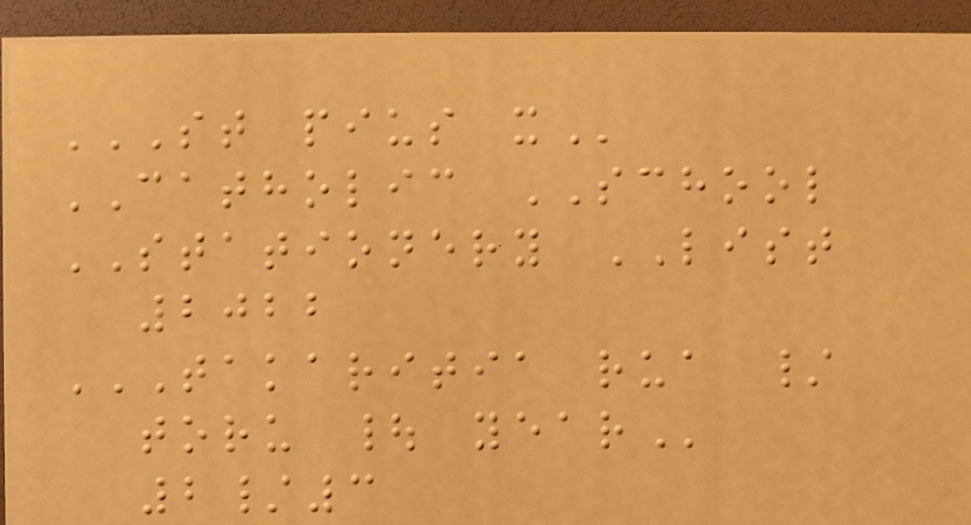ST PIUS X
CATHOLIC SCHOOL
STATIONERY LIST
2022
TAKARITIA RUA /
TORU | YEAR
2/3
